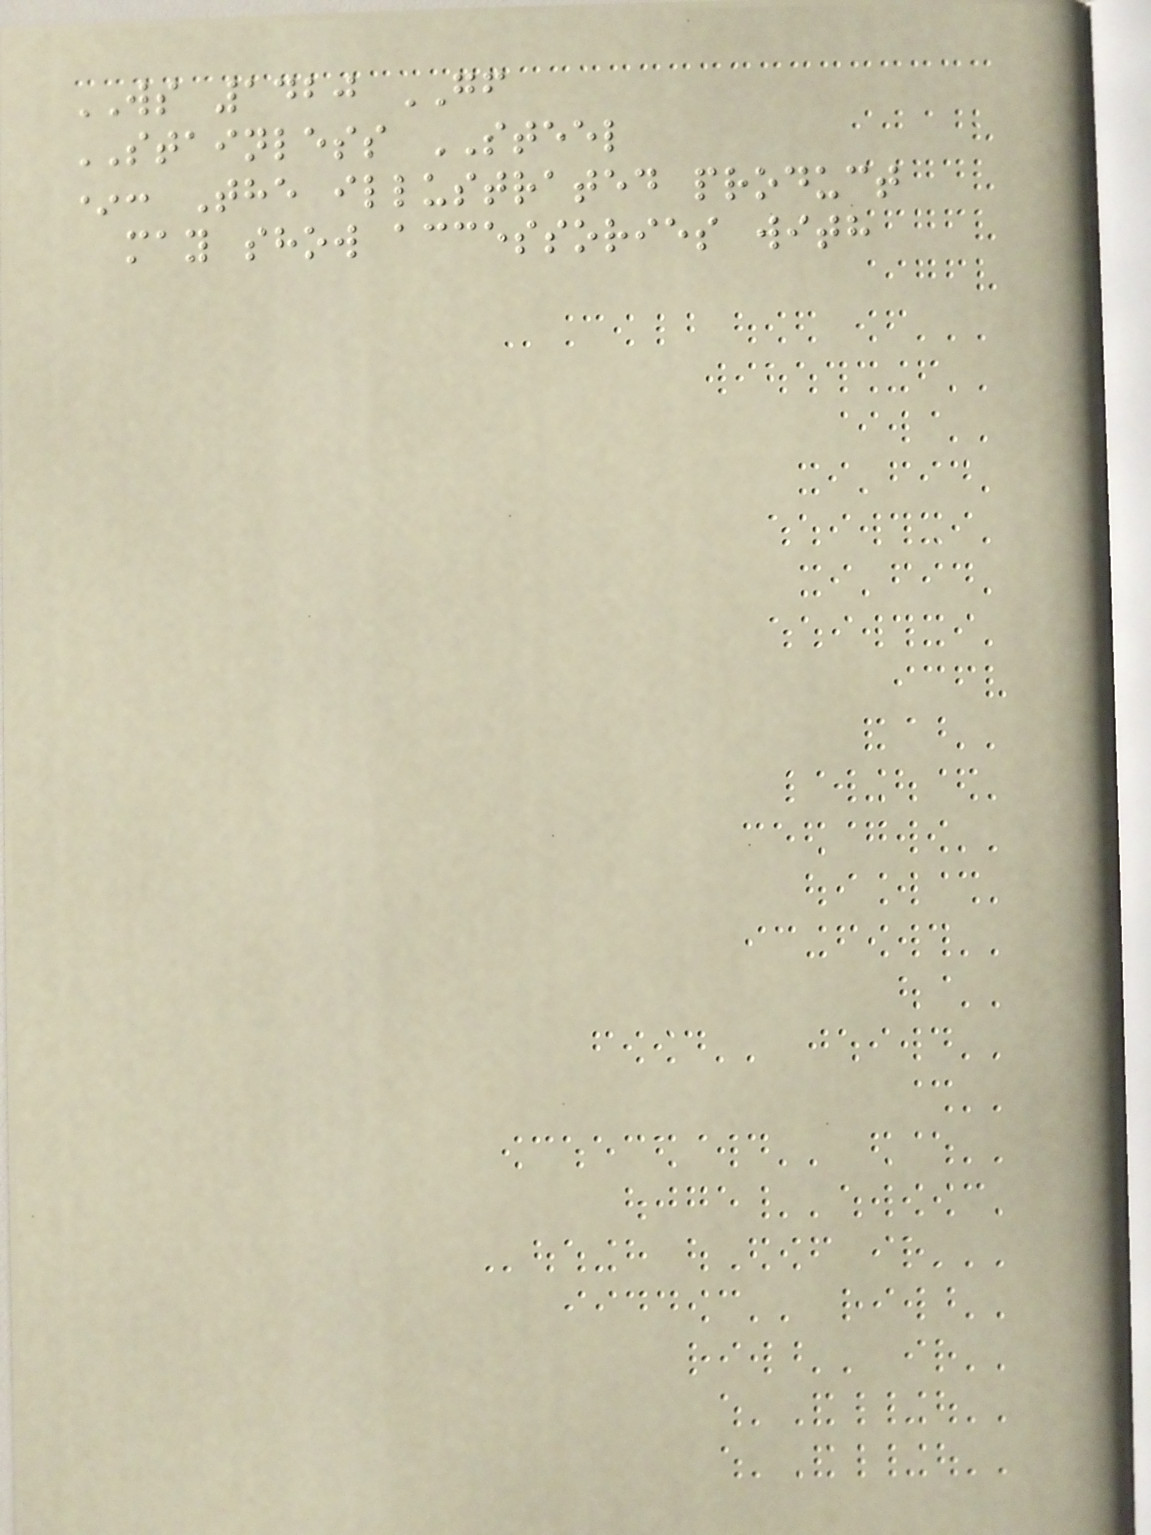WS 1420 GF
STAINLESS STEEL
*: The illustrated product
may show accessories with
